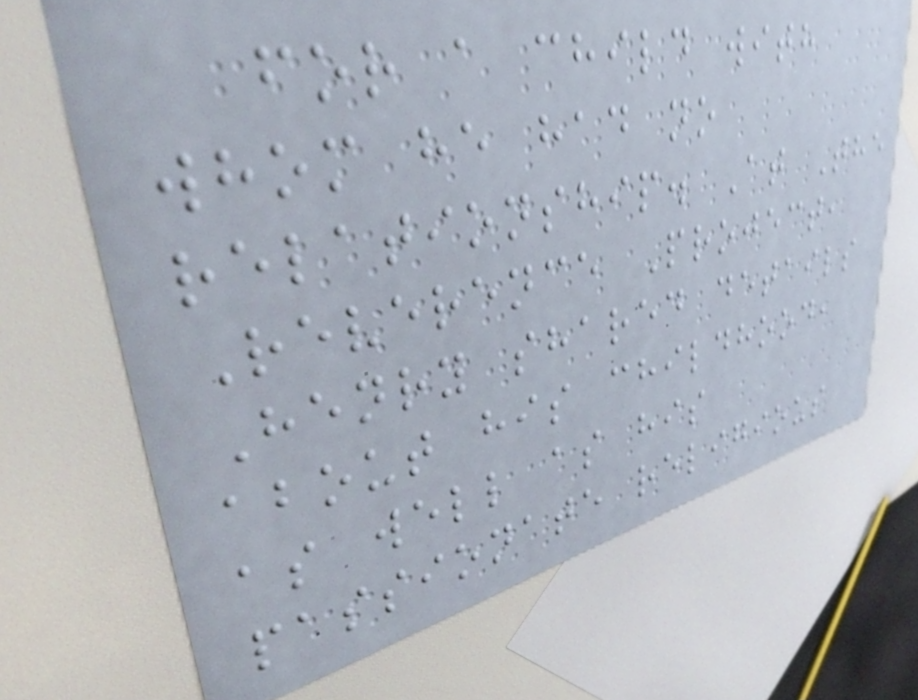for a child with
whom he had no
relationship. At The
Reverence Project,
Henry shared details
about his childhood,
as well as his
passionate religious
